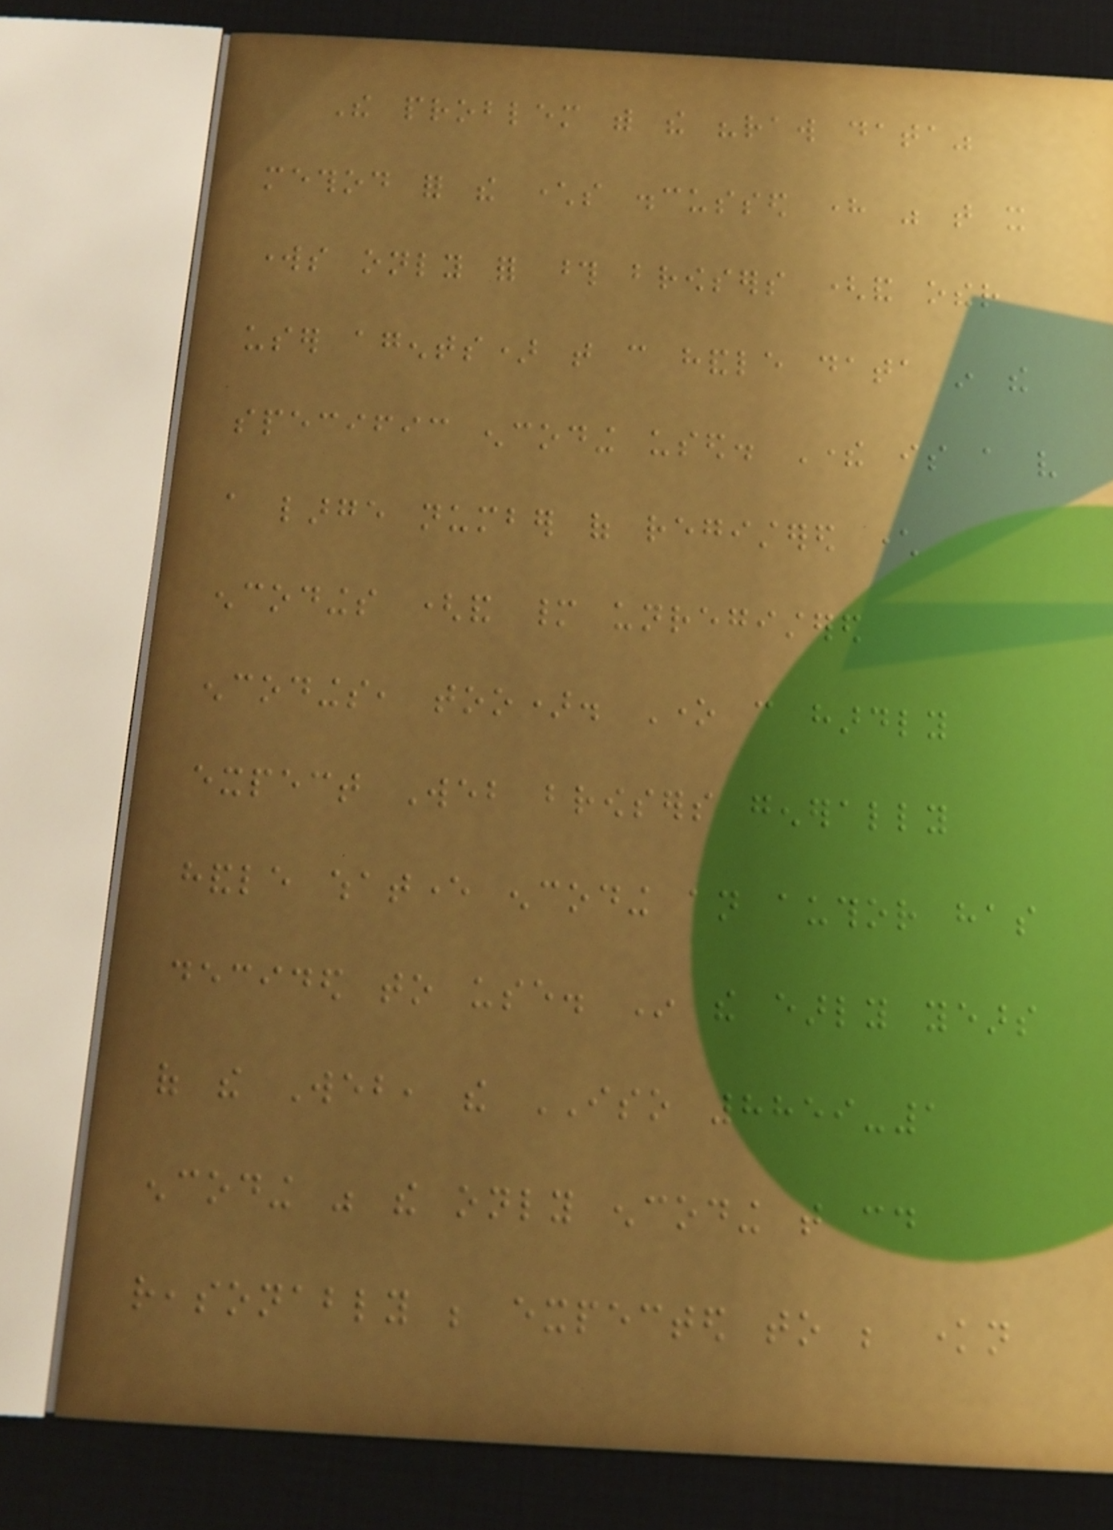The problem with the "raw data"
method for the characters discussed here was that it
works only for those browsers (and other
user agents) that can handle data in the
specific encoding used. There is a very
a large number of registered character
encodings (and many unregistered
encodings, too). One can hardly
expect Web browsers generally
handle whatever encoding an author has
decided to use. In the early years
of the Web, the ISO 8859-1
encoding was the only encoding that could
reasonably be expected to be known
